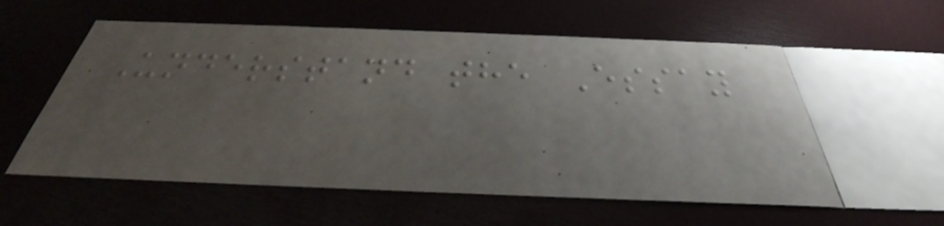Understand the Essay
